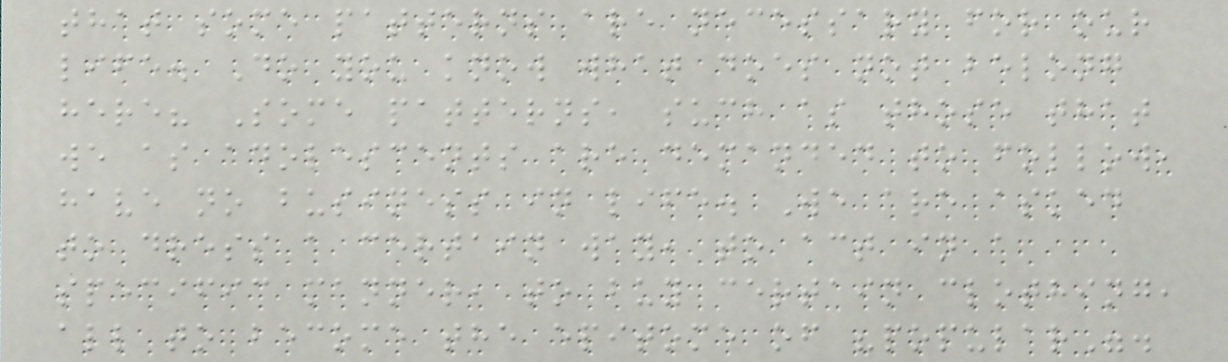that some patterns are necessary for our
life. Do you know what does not belong
here? Some patterns, such as those that
we as adolescents are demanded to follow,
have no business in life. We are asked
to dress a certain way, to act in a
specific manner, to buy certain clothing,
all to become the epitome of "popular".
